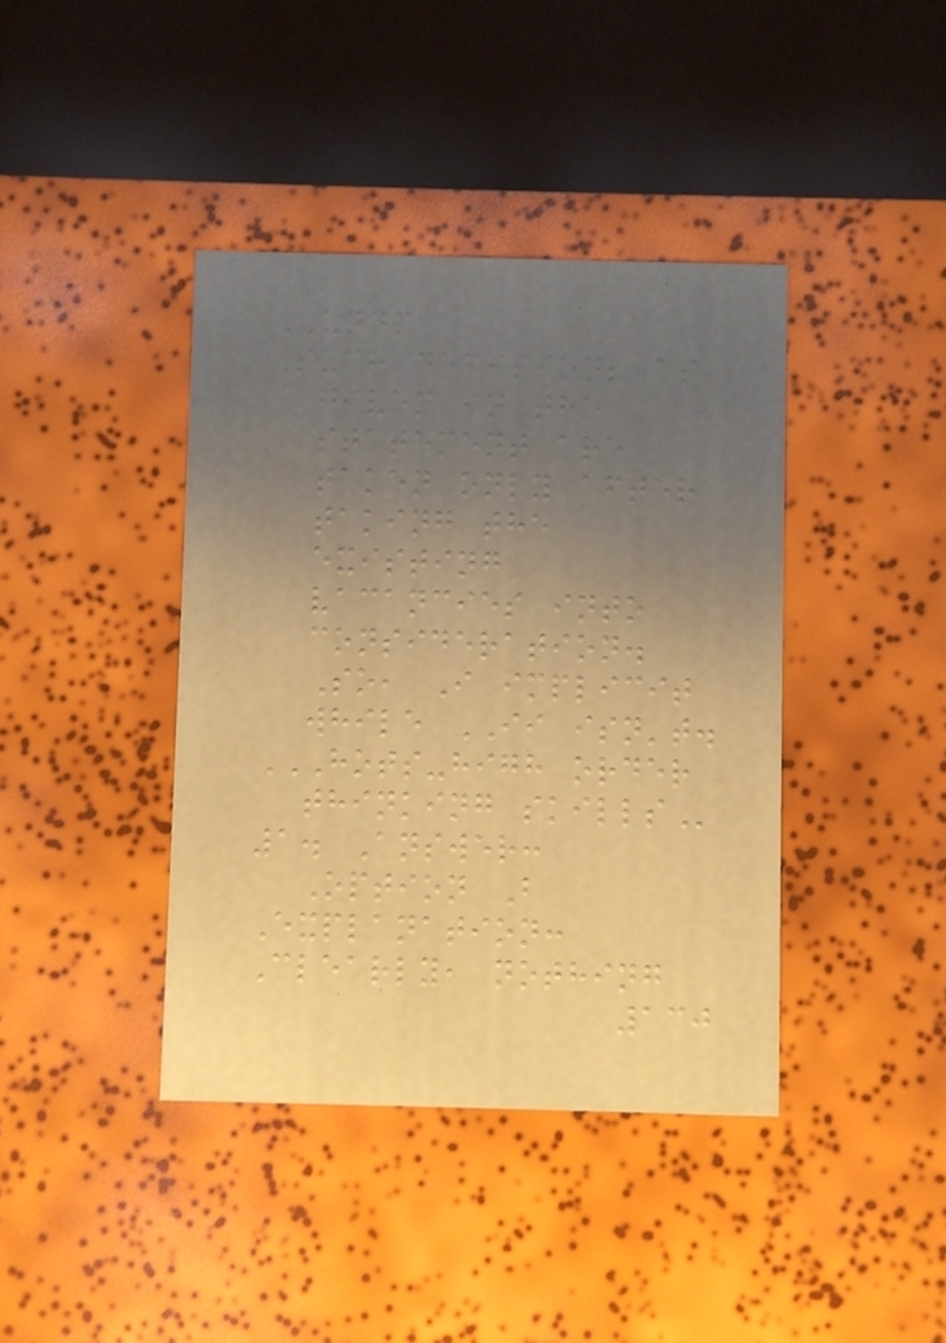UNDP
Such decisions as
given in the
statement are
taken only after
taking the
existing
vacancies into
consideration.
So, I implicit
while II isn't.
HOTS-HIGH ORDER
THINKING SKILLS
1. Answer:
Option B
Explanation:
Clearly, nothing
130
